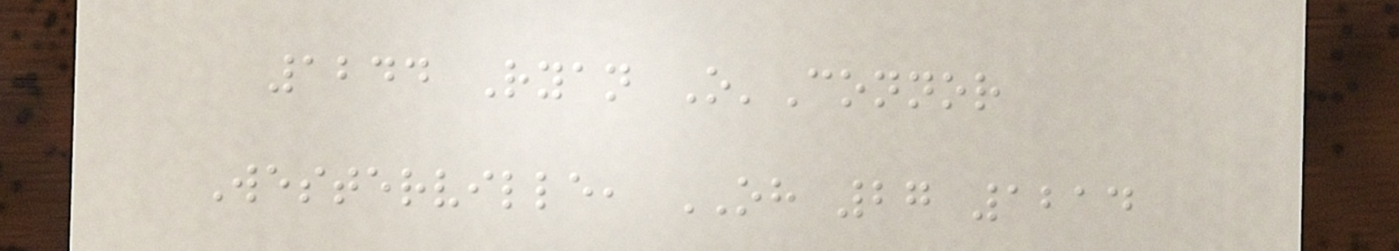1244 Ryan O'Connor
Westerville, OH 27 1214
